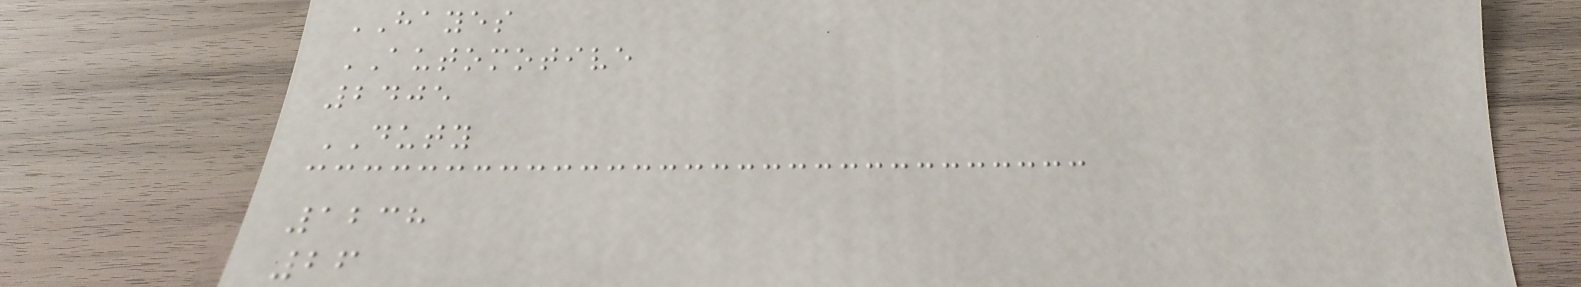HAYES
AUTOMOTIVE
2405
DUTY
1238
26
